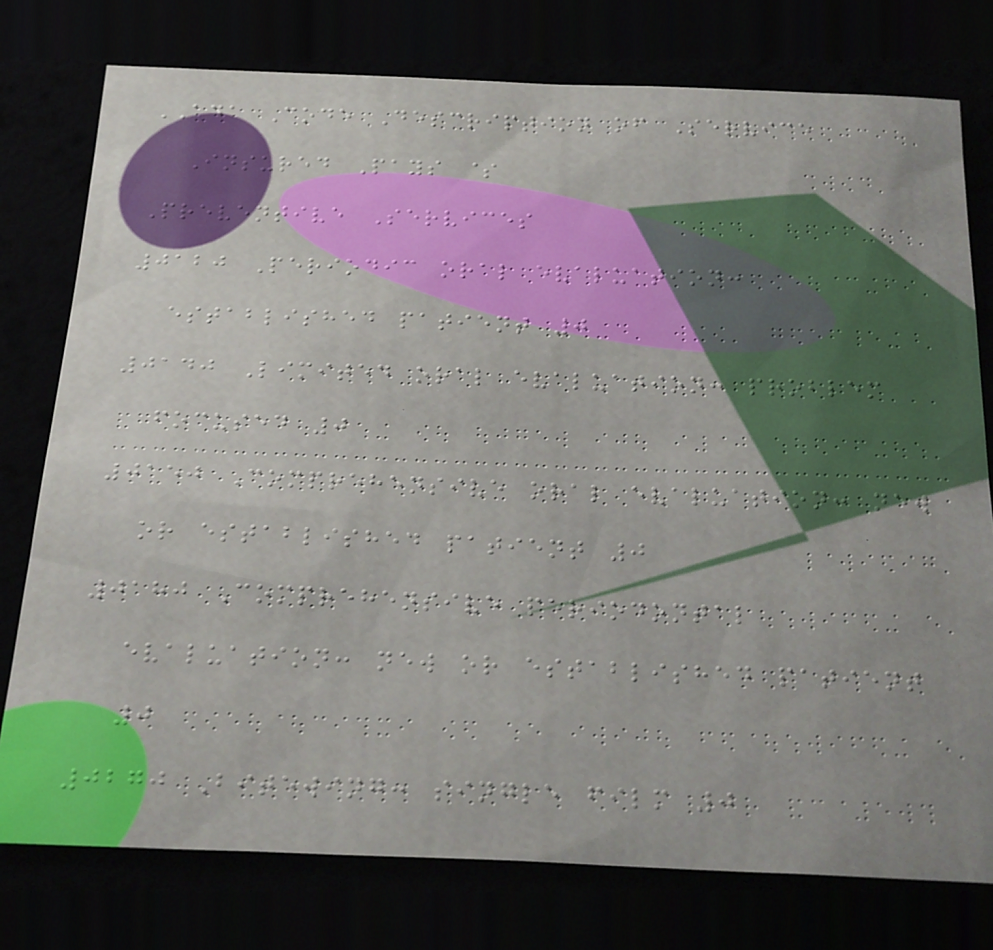ADA Code Description of Service
Insured Pays $
Preventive Services
0120 Periodic oral evaluation:
established patient 0
0140 Limited oral evaluation: problem
focused 0
0150 Comprehensive oral evaluation: new
or established patient 0
0180 Comprehensive periodontal
evaluation: new or established patient
0
0270 Bitewing: single film 0
